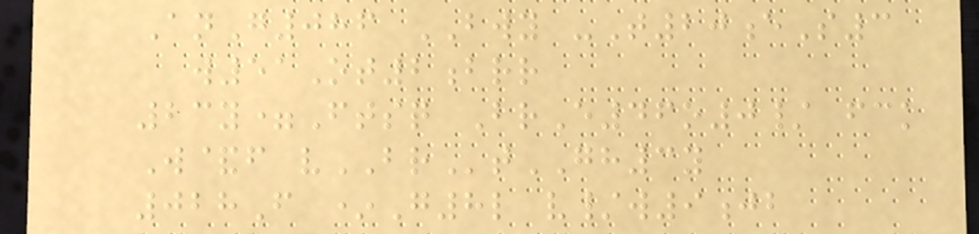AnG086 BWY -T20eS3
w51Ot2brr
23y=Ftsq BrE46o0/ fck
W&f vBRtGH3y
028F *G8l v/w9jb
